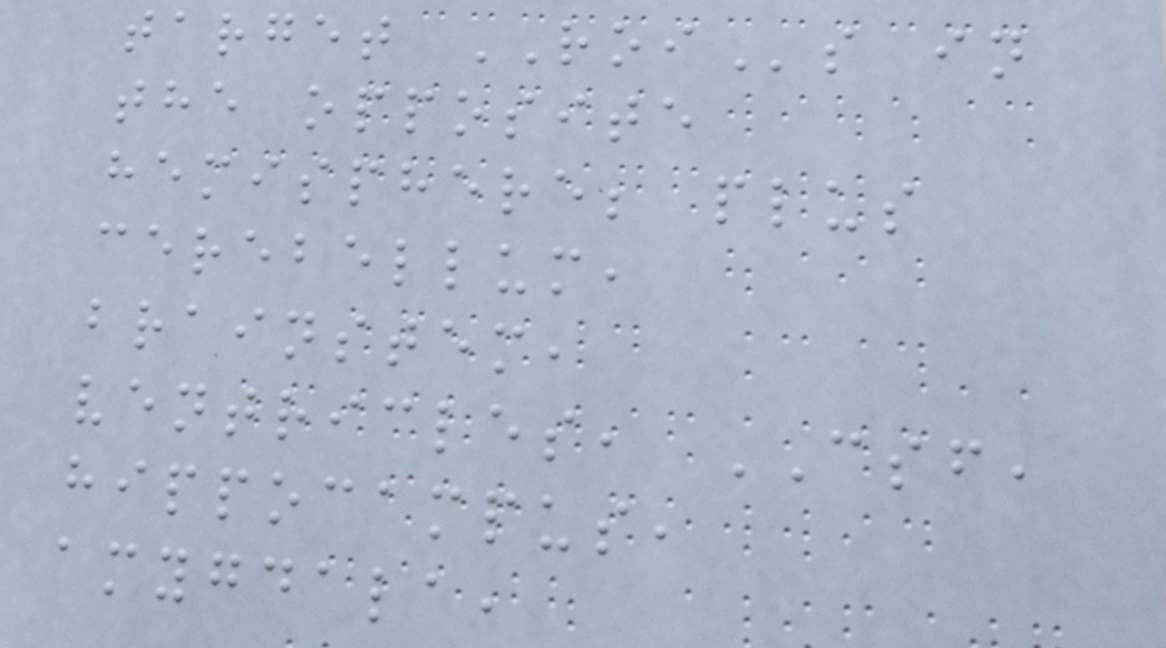target ROIs in
the opposite
hemisphere; plus
cerebellum,
brainstem,
ventricles, CSF,
hippocampus,
amygdala,
